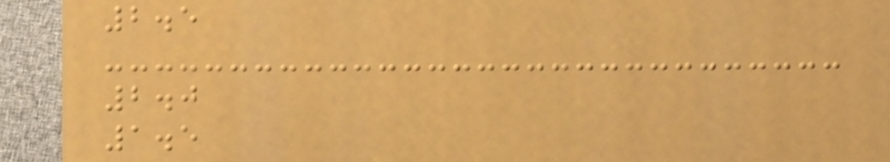2.5
2.0
1.5
